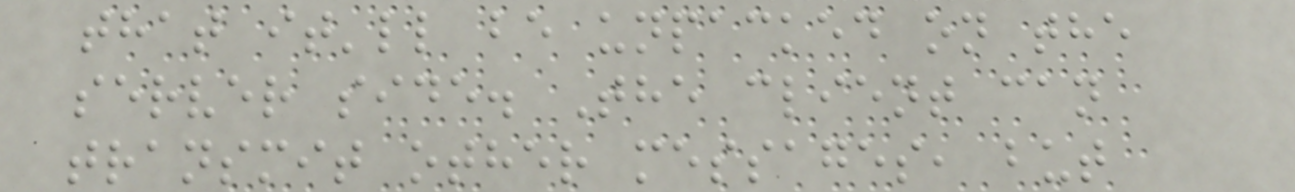that it'll be unpacked on the
server side. The client can
transmit other messages, but
